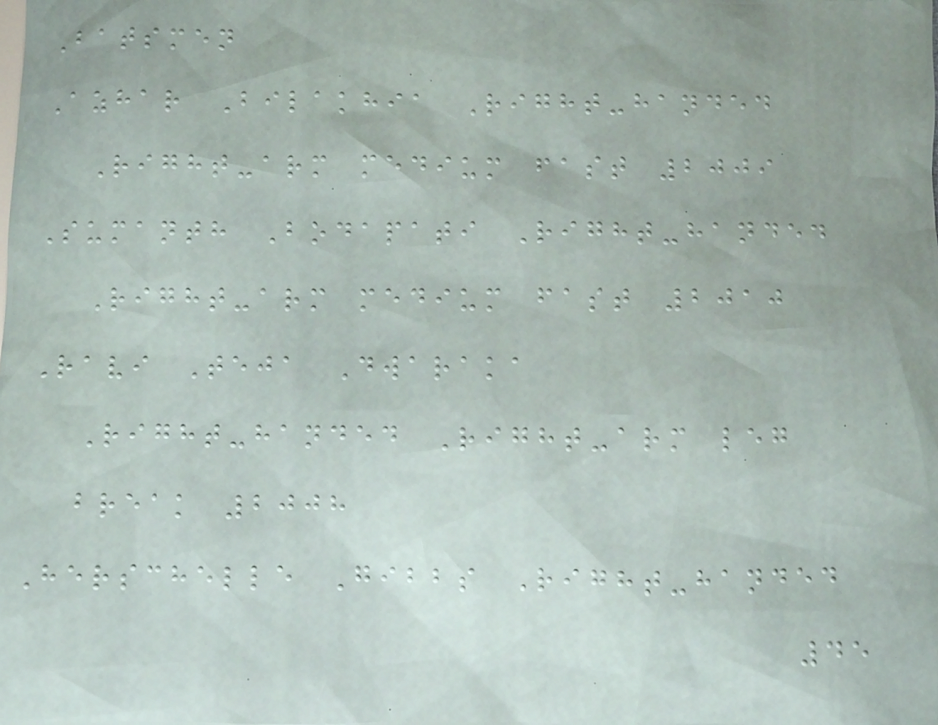Batsmen
Azhar Bilakhia Right-handed
Right-arm medium fast 2009
Sumanth Bodapati Right-handed
Right-arm medium fast 2010
Ravi Teja Dwaraka
Right-handed Right-arm leg
break 2008
Herschelle Gibbs Right-handed
45
